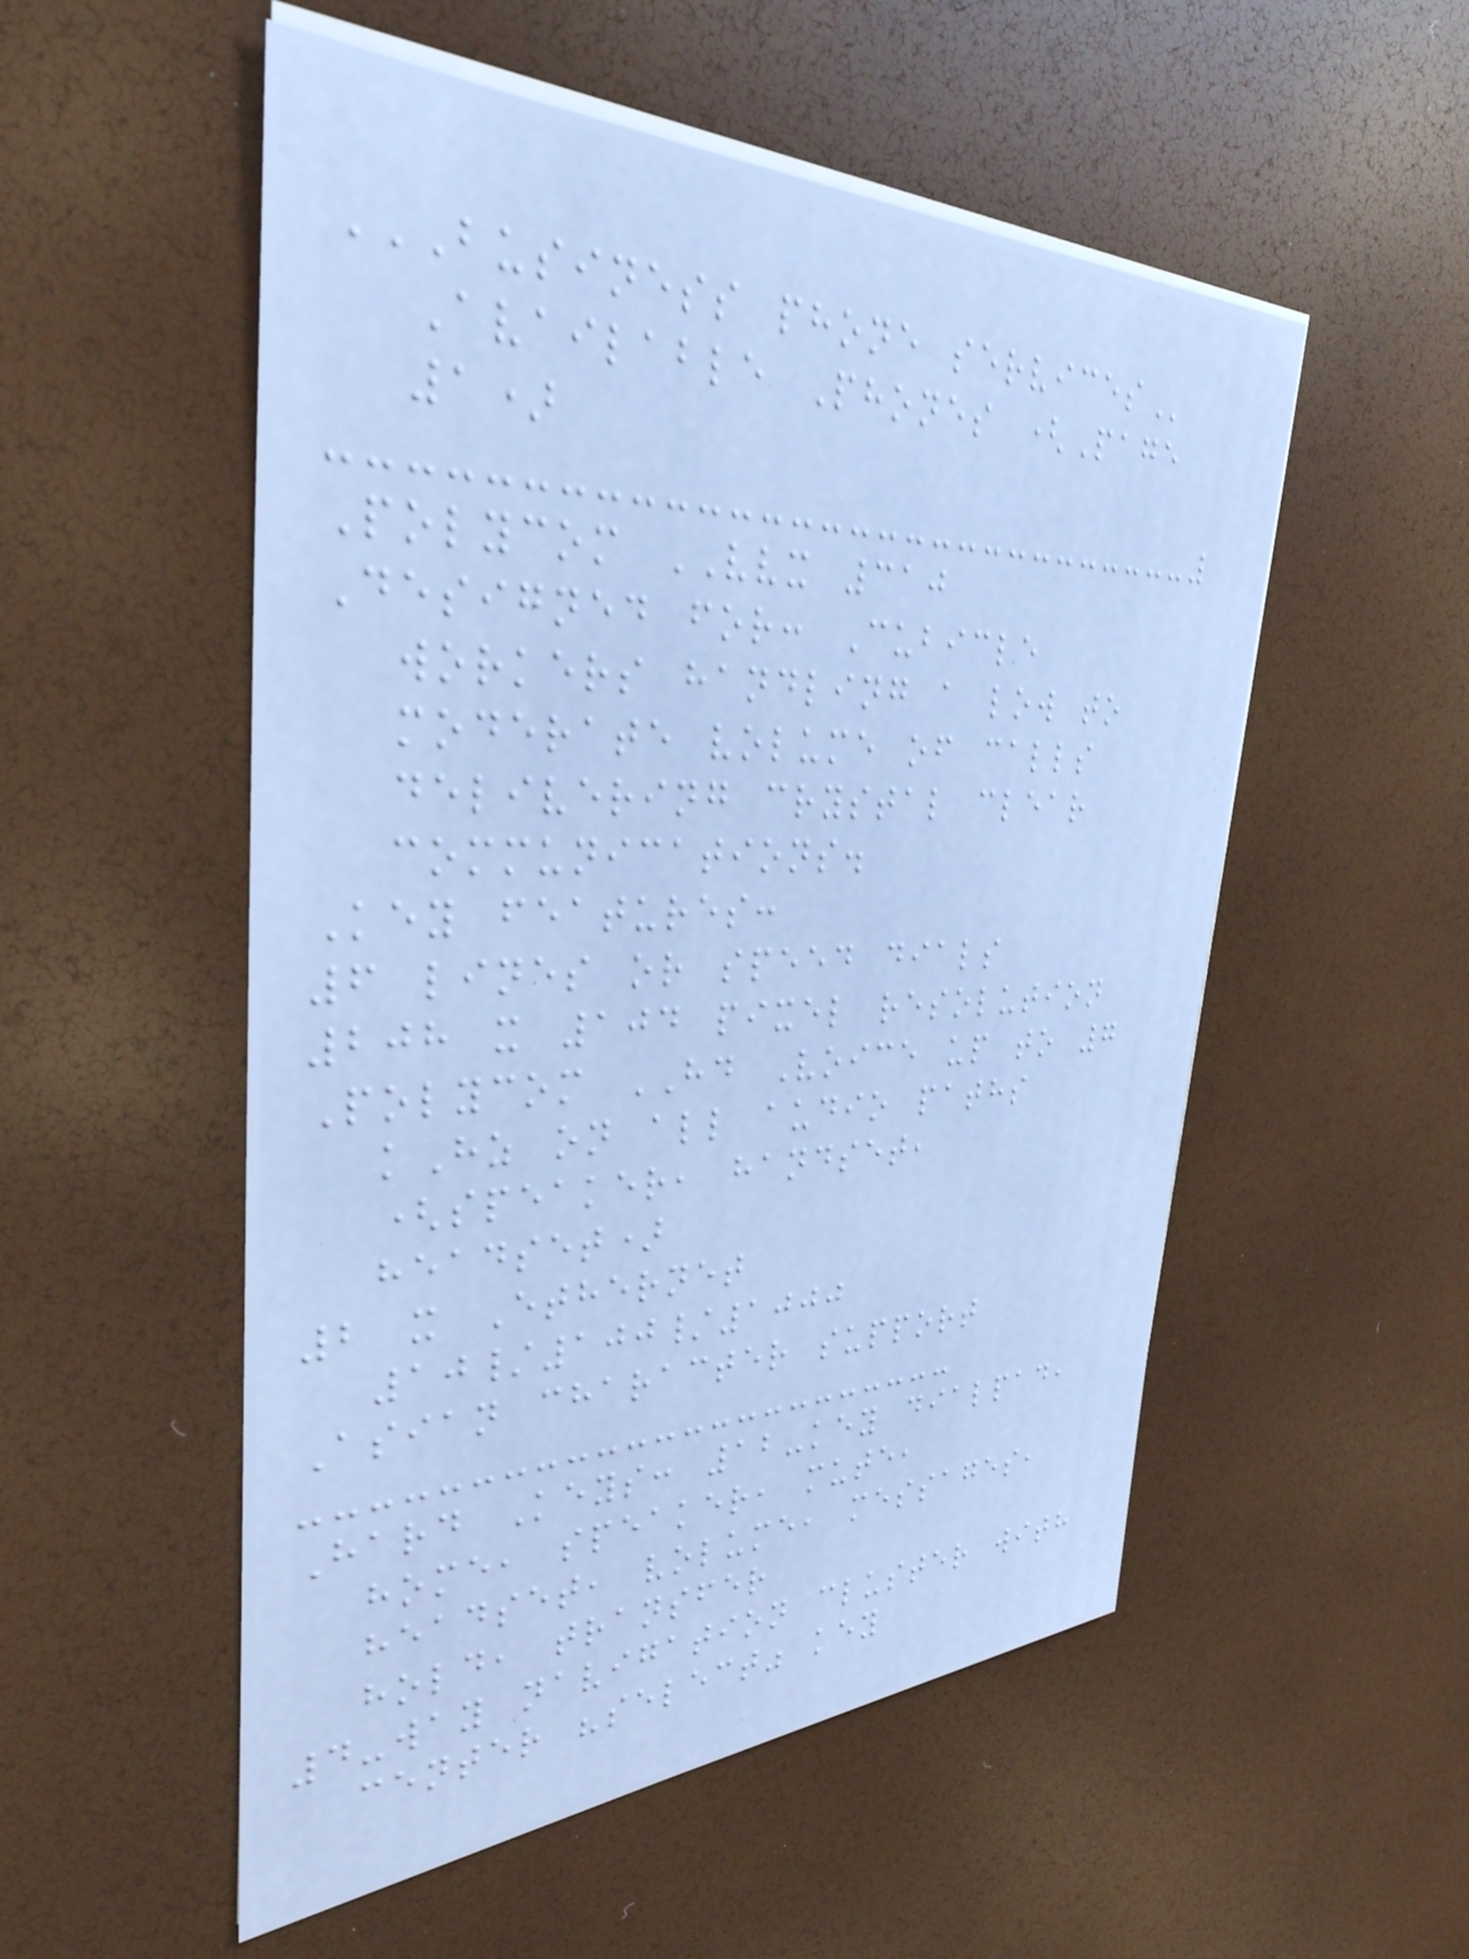BUSINESS PHONE SERVICES
Available Phones (Page
1)
Polycom VVX 310
Designed for: Cubicle
workers handling a low to
moderate volume of calls
delivering crystal clear
communications.
Key features:
6 lines or speed dials
208 x 104 pixel resolution
Polycom HD Voice up to 7
kHz on all audio paths
(speaker, handset,
headset)
2 x Ethernet
10/100/1000
Asian character support
Hard Keys: 12-key dialpad,
home, speaker, mute,
headset, volume, messages,
hold, transfer
4-way navigation cluster with
center "select" key
